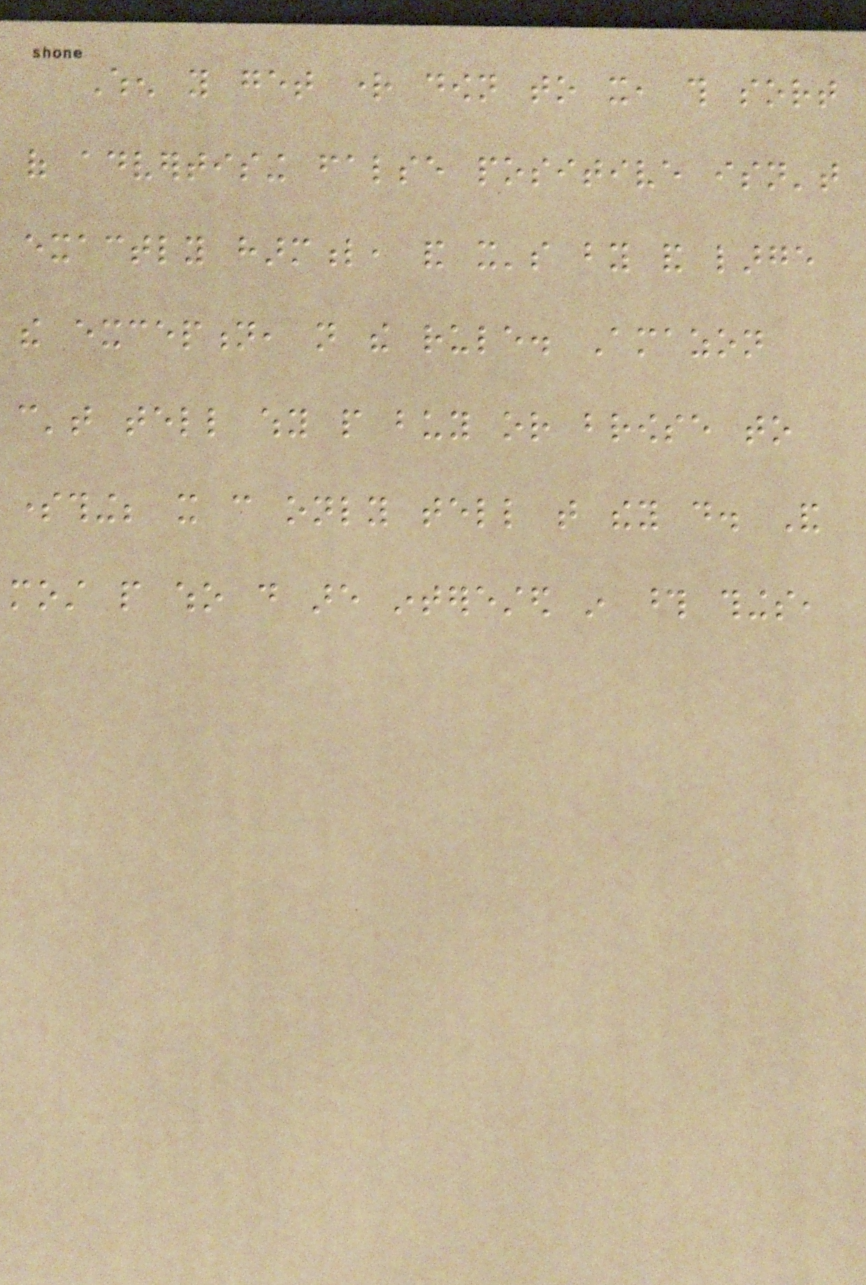When you get right down to it, this sort
of advertising false positive isn't
exactly harmful, and it's by and large
the exception, not the rule. Amazon
can't tell why people buy or browse to
something; it can only tell that they do. And
most people who do are interested in those things,
